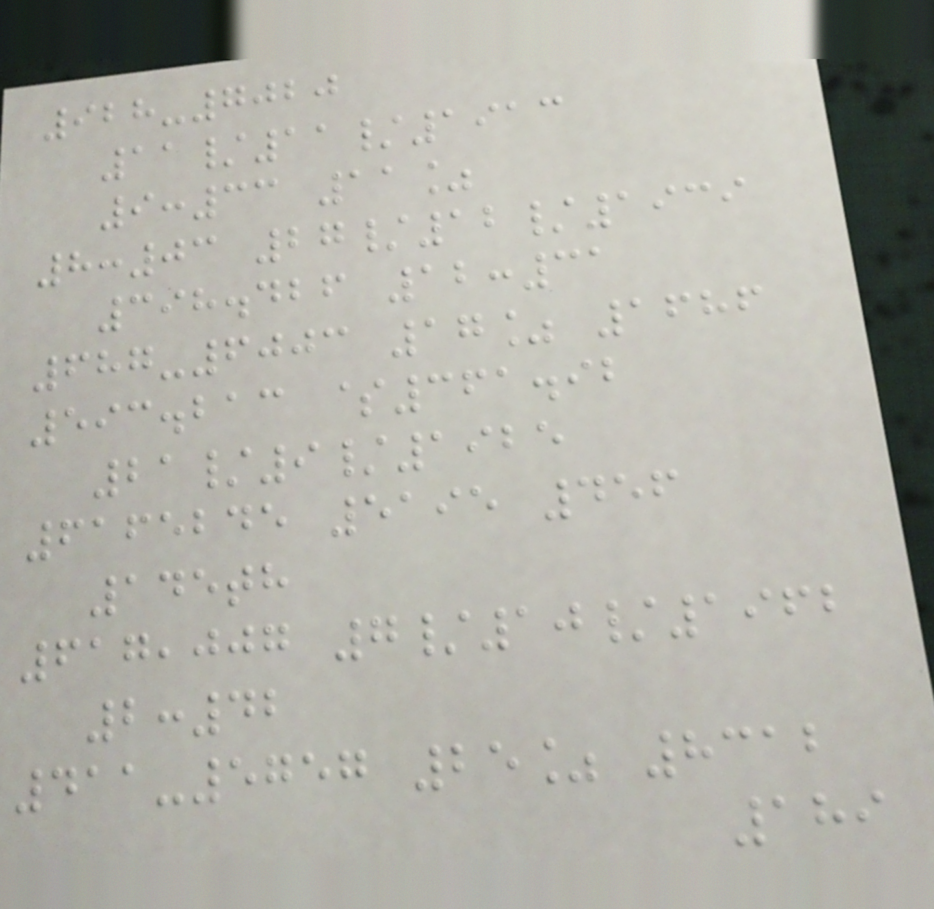928-7020
11/11/1913
9:33 11%
8:03 27/12/1939
398.426 12:31
687-6003 17% 1686
593.213 $361.92
21/9/1925
6165245 5195 456
145th
617,007 7/10/1962
2:42
411-5757 25% 8312
189
